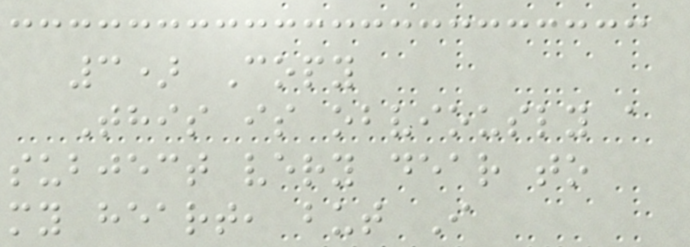3) Copy
This is obviously a
subject very dear to
my heart, but I
